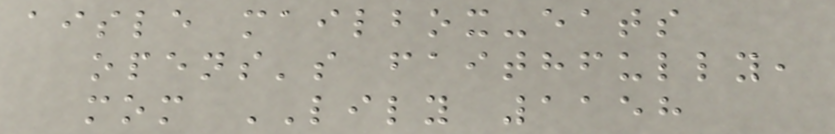aisle mailbox-eats
opens's faithfully,
mom LILY 1158
